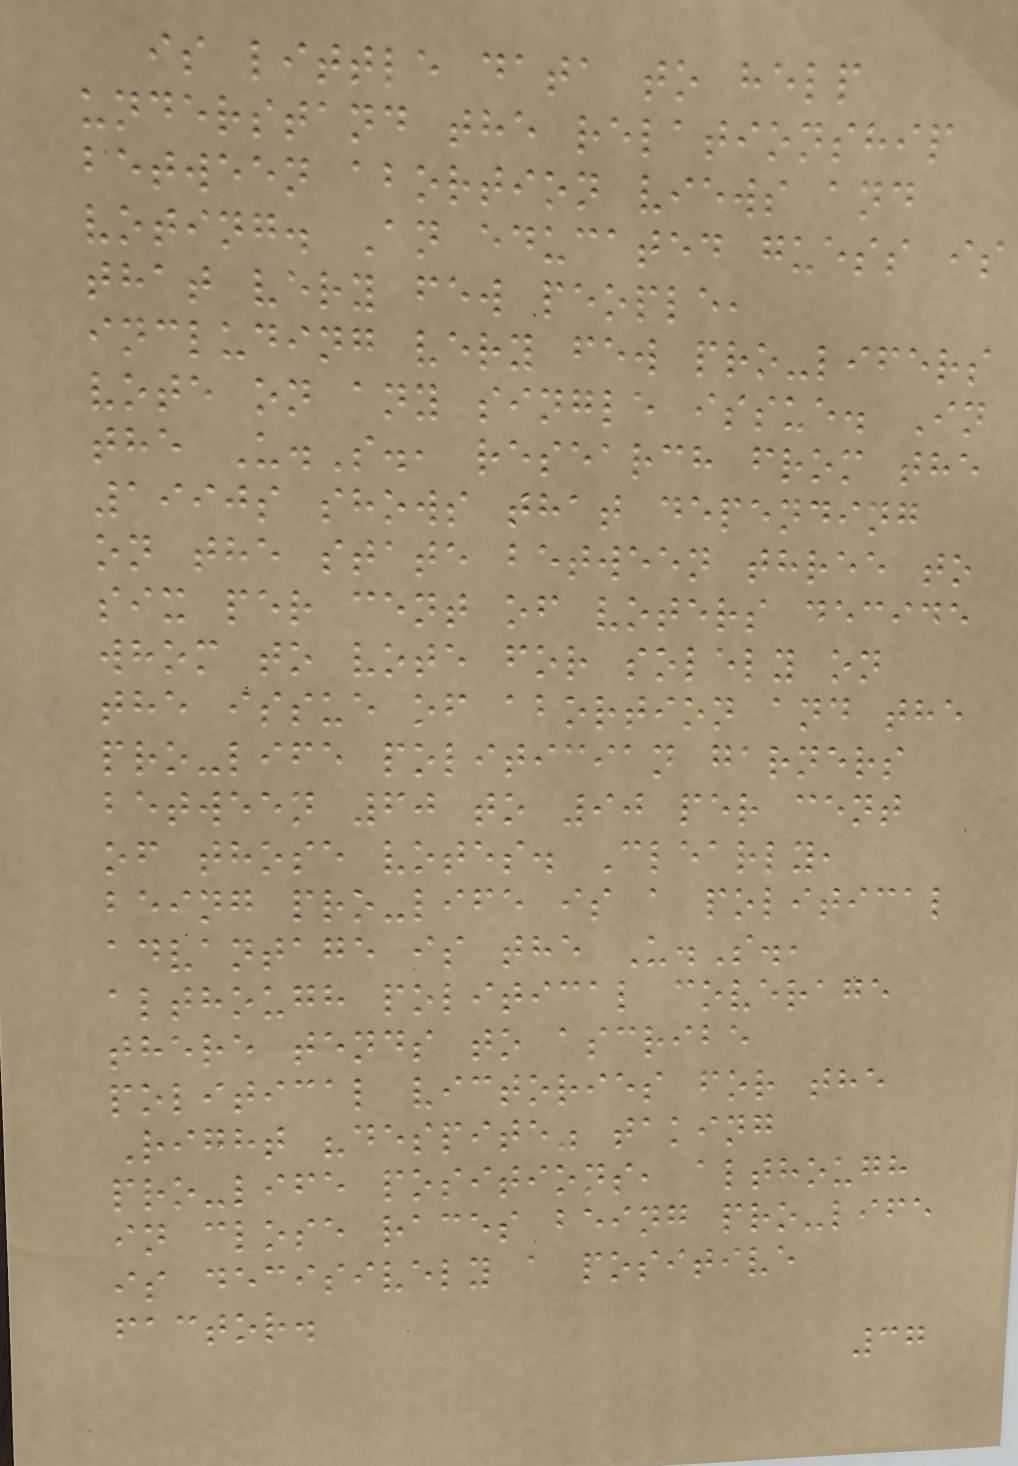is little data to help
understand the relationship
between abortion views and
voting. An educated guess is
that very few people,
including very few pro-lifers
vote on any single issue. In
the U.S., research from the
1990s shows that depending
on the state between three to
six per cent of voters decide
whom to vote for solely on
the issue of abortion and the
pro-life politician garners
between 60 to 90 per cent
of those votes. Clearly,
being pro-life is a political
advantage is the U.S.,
although political coverage
there tends to ascribe
political victories for the
Right "despite" taking
pro-life positions, although
in close races being pro-life
is decisively a positive
factor.
37
